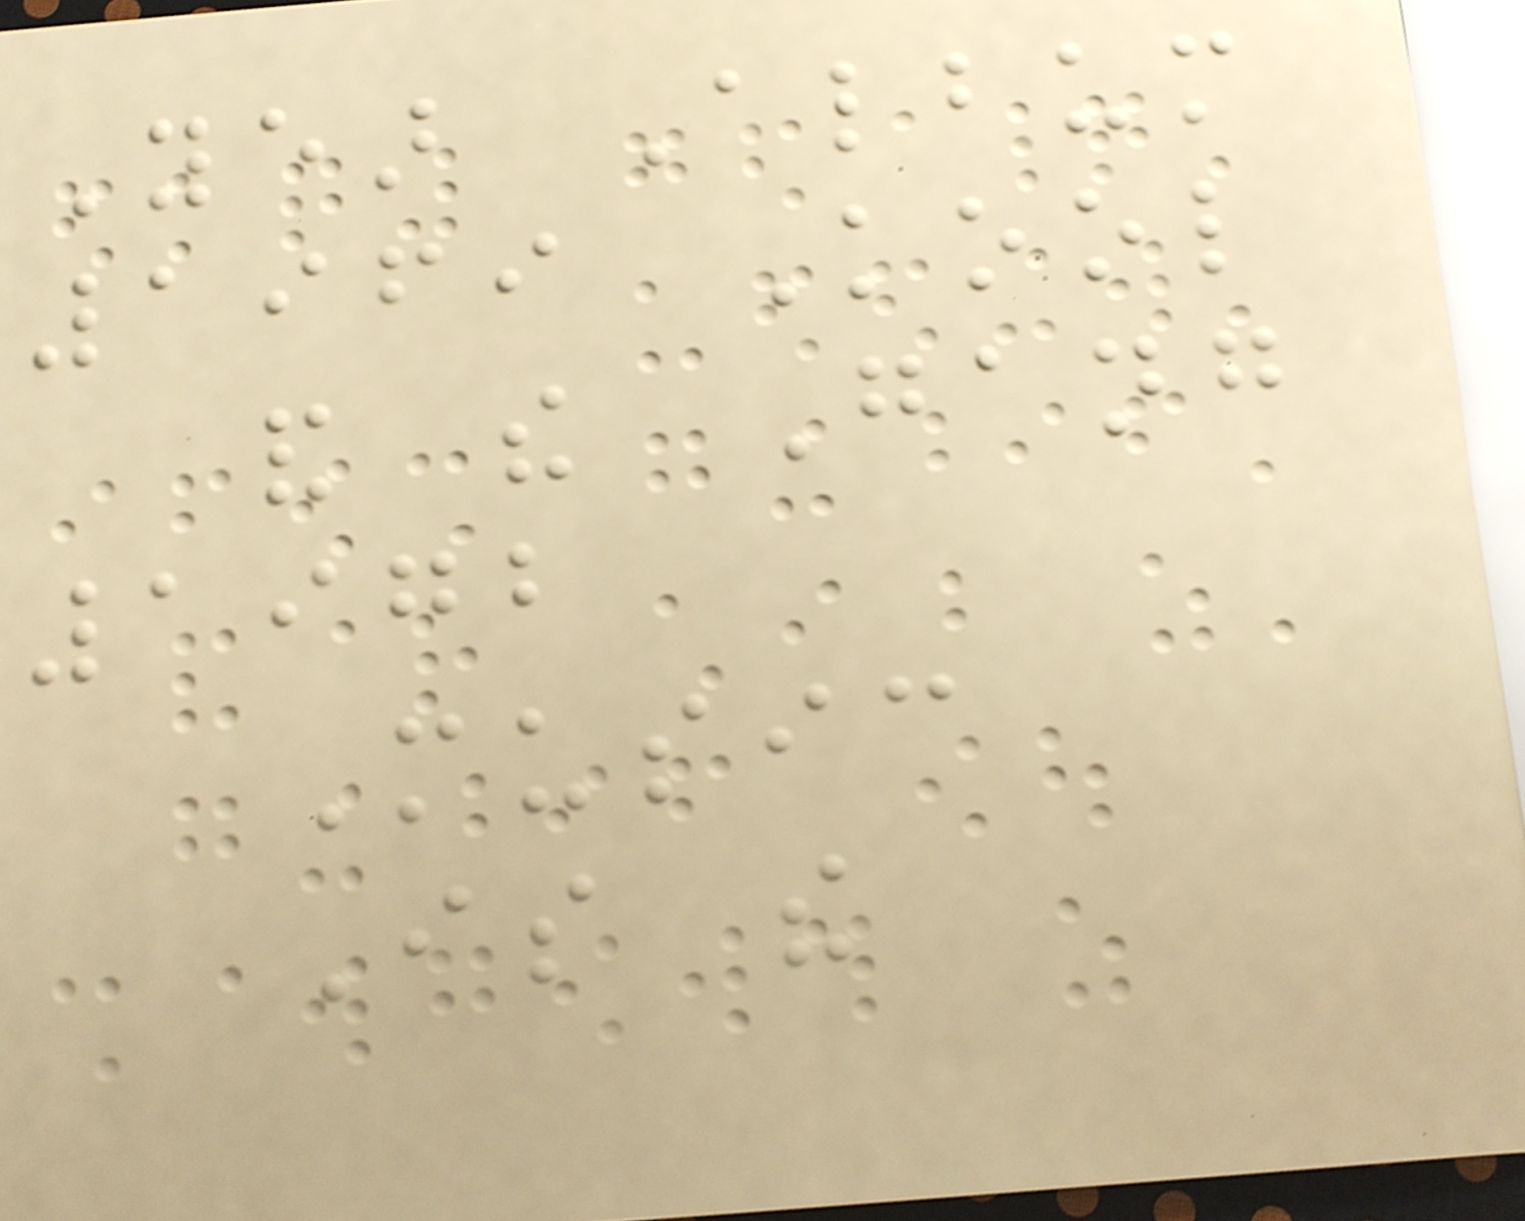Year Album
1969 Kool
and the Gang
1972
Music
Is the
